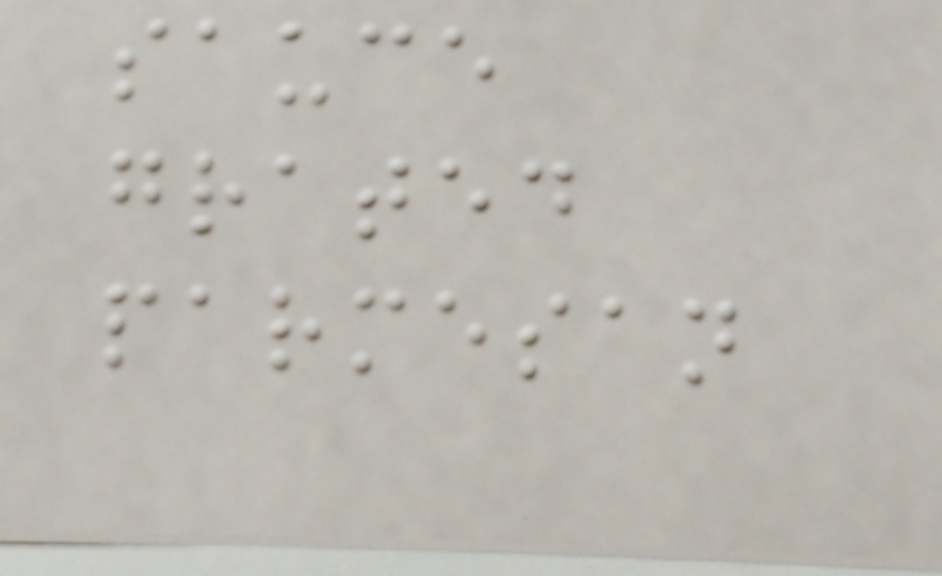sauce
grated
parmesan
